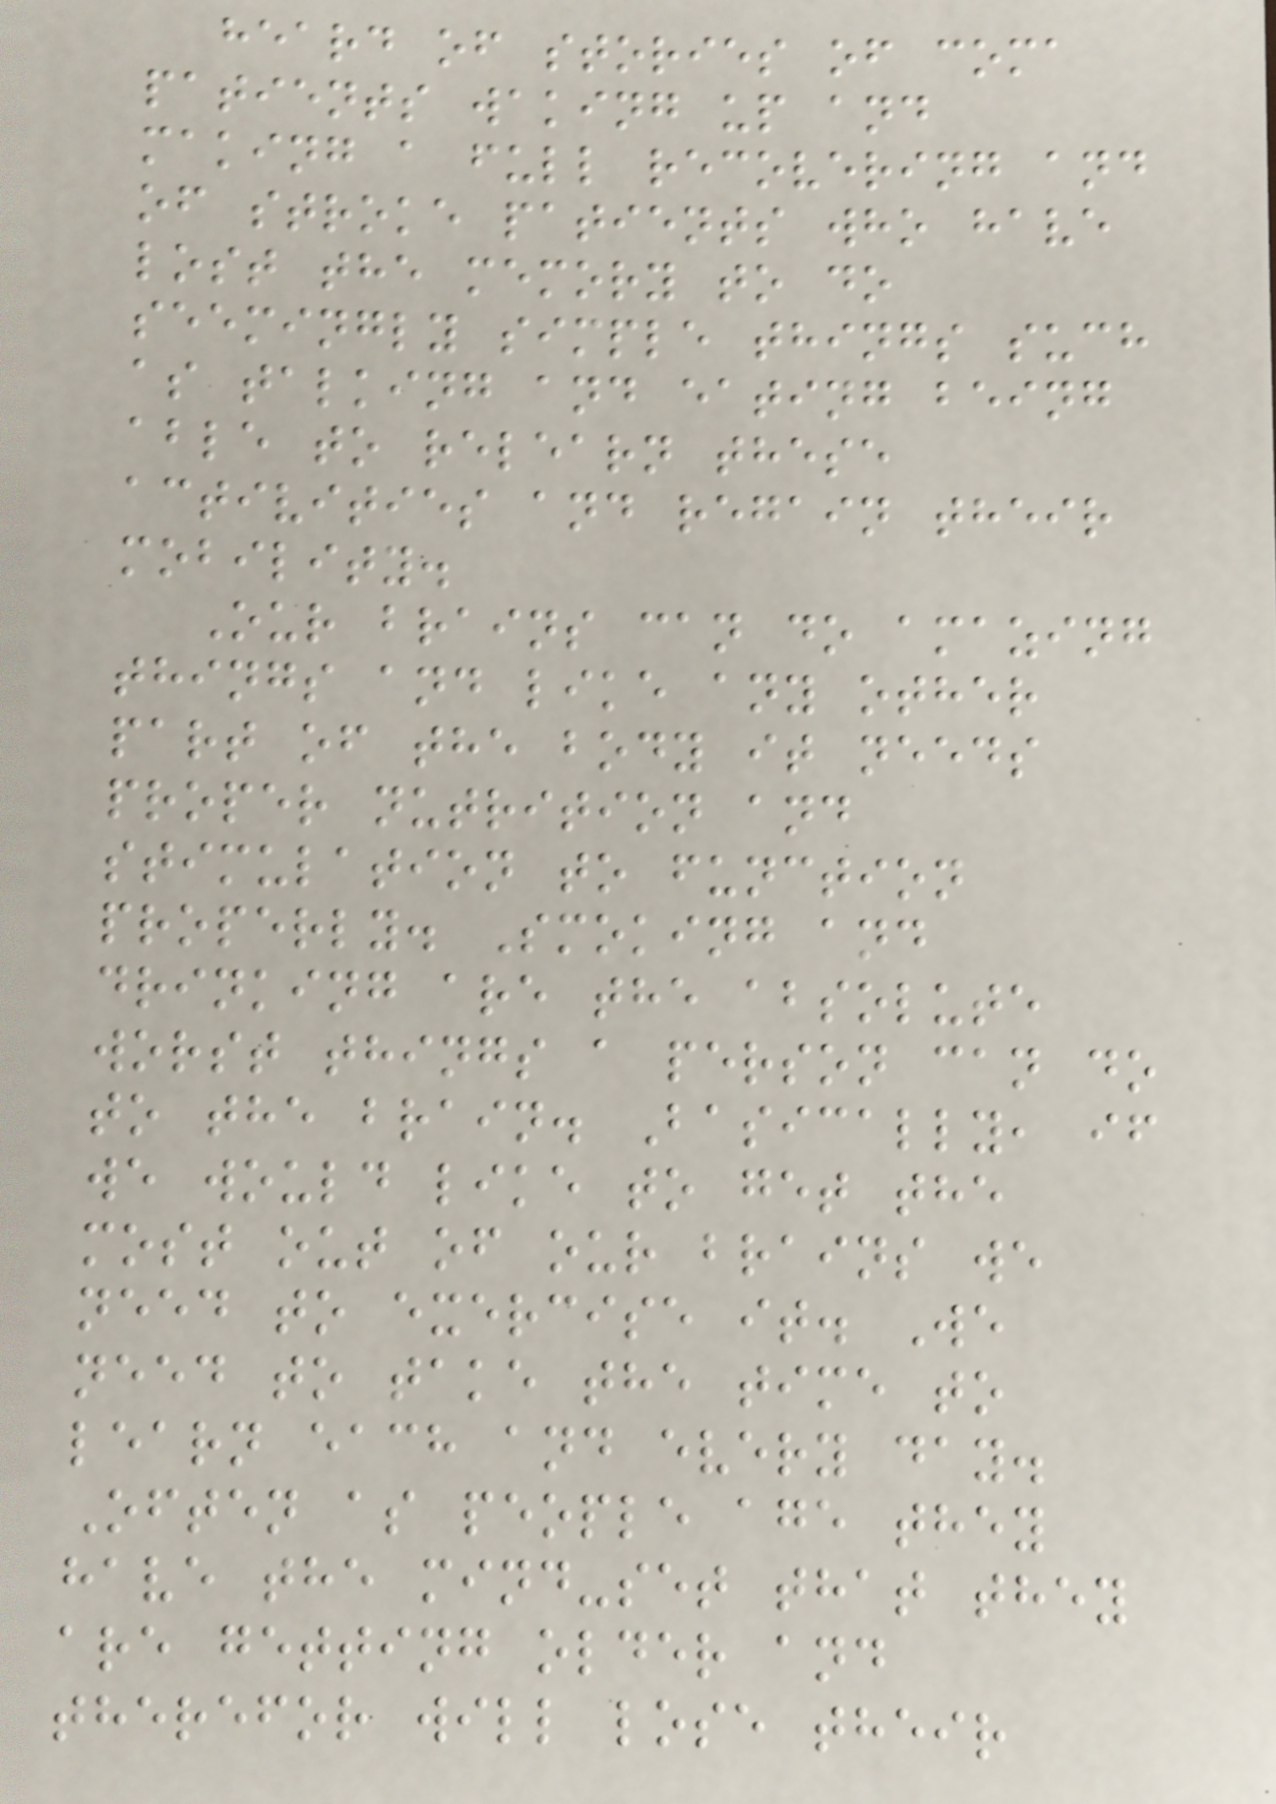heard of stories of coma
patients waking up and
making a full recovering and
of stroke patients who have
lost the memory to do
seemingly simple things such
as talking and eating being
able to relearn these
activities and regain their
mobility.
Our brains can do amazing
things and like any other
part of the body it needs
proper nutrition and
stimulation to function
properly. Smoking and
drinking are the absolute
worst things a person can do
to the brain. Basically, if
we would like to get the
most out of our brains we
need to exercise it. We
need to take the time to
learn each and every day.
Often as people age they
have the mind-set that they
are getting older and
therefor will lose their
